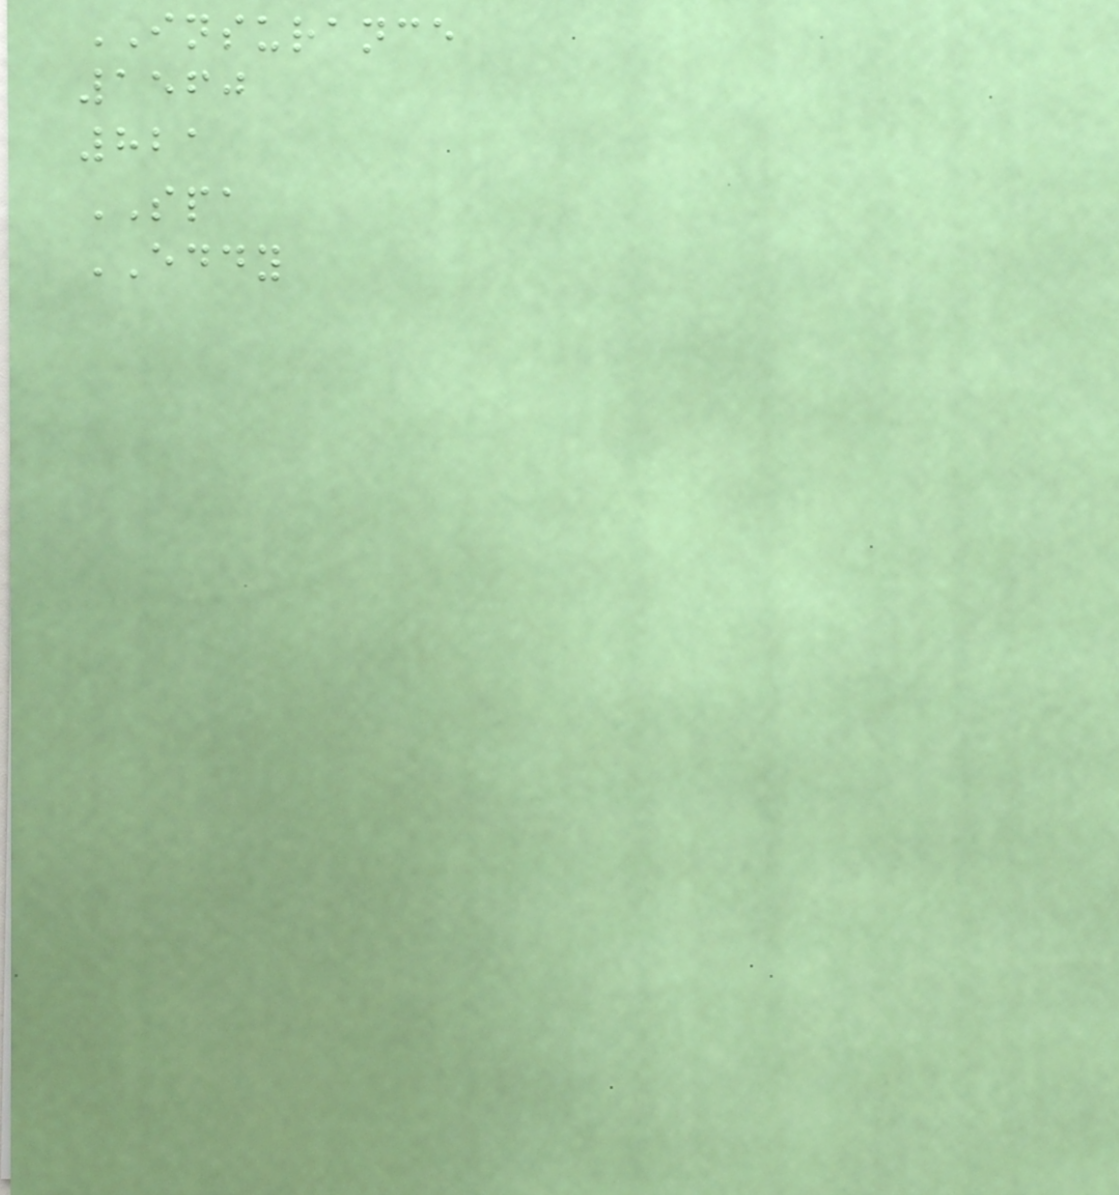INSURANCE
1560
821
SPA
EDDY
